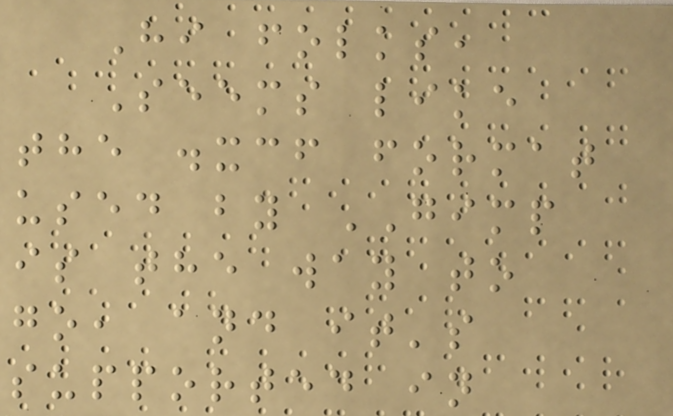Hi folks,
Seems like
the .xcf format
used by GIMP
is the way to
go, and it's
supported in
